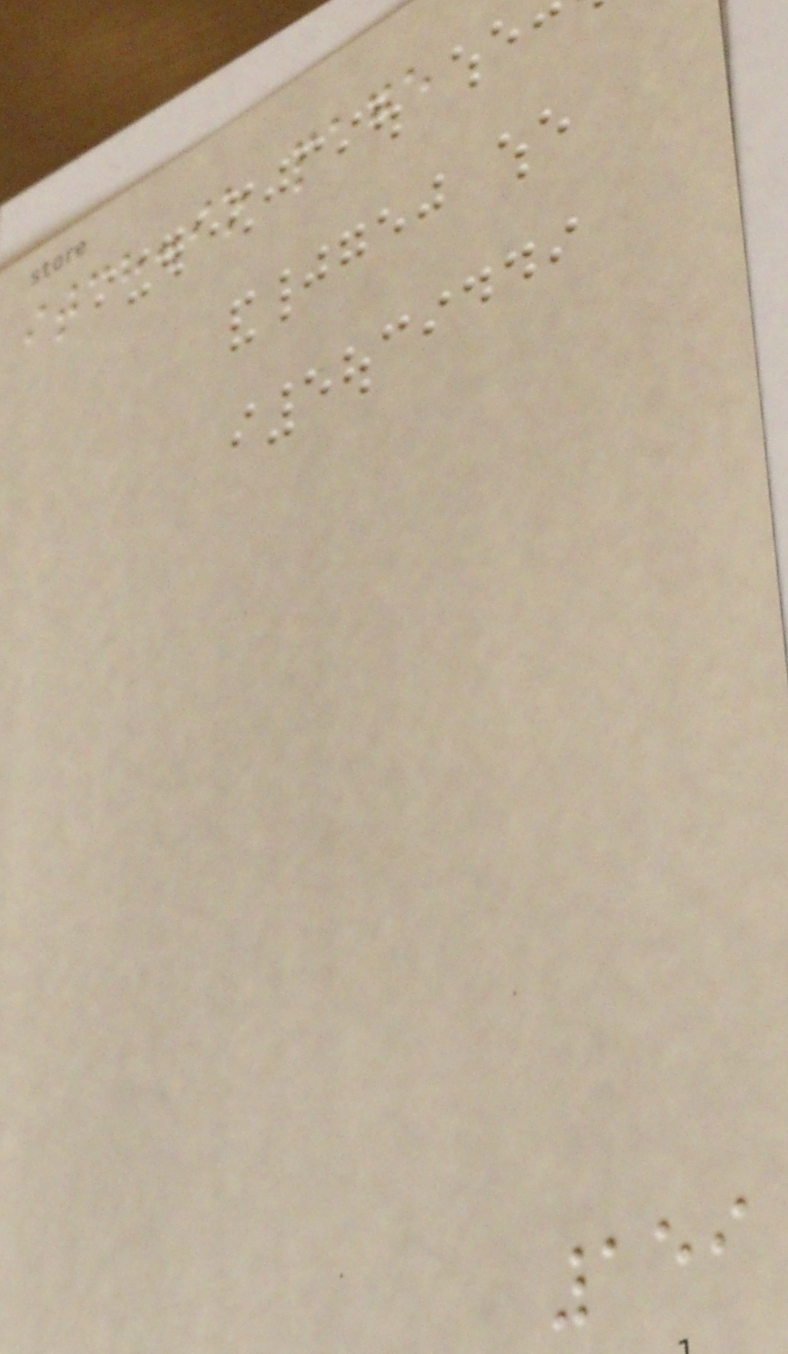itch.io page
159
